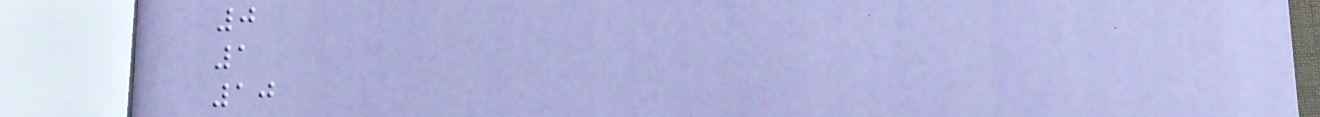0
1
10
